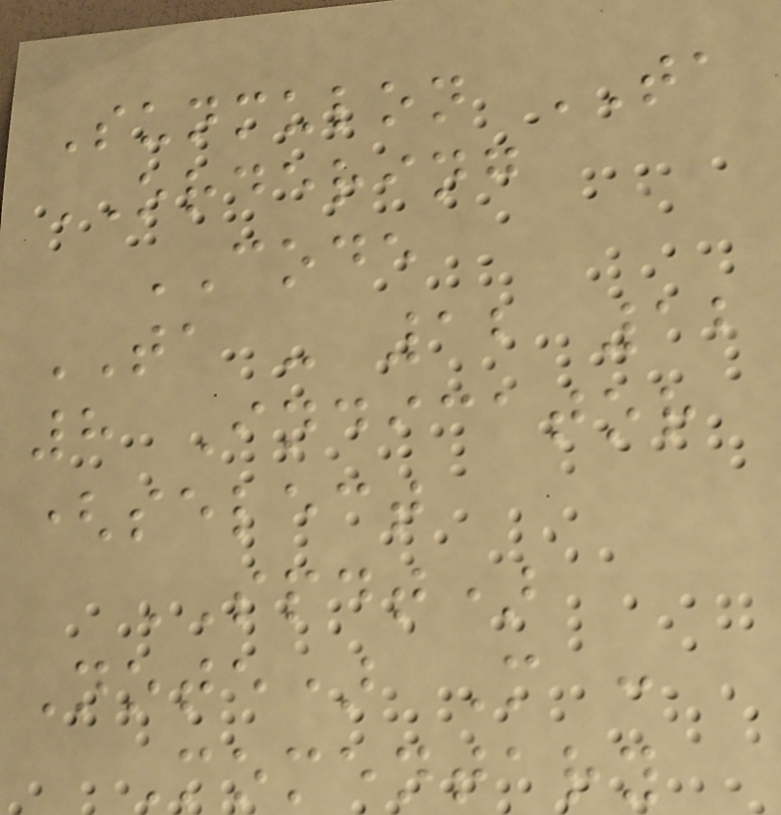Sunmulon TA
ORDERING
CODE
TA - 12 12
8 Indicator
(select
SPDT)
Note) M :
Momentary
